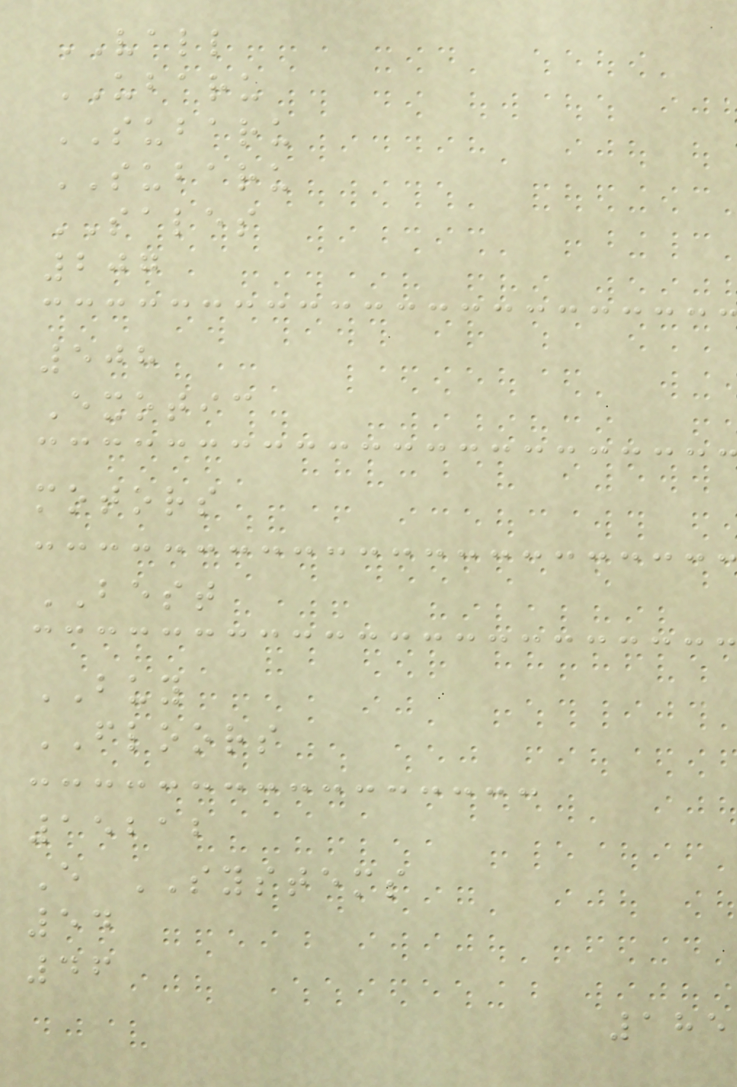VALL
UBARU
SUBARU
SUBARU
SALES
207
508
Exotic
motors
BEST
BUY
FLOORS
15212
E SYSTEMS
54
46
185
